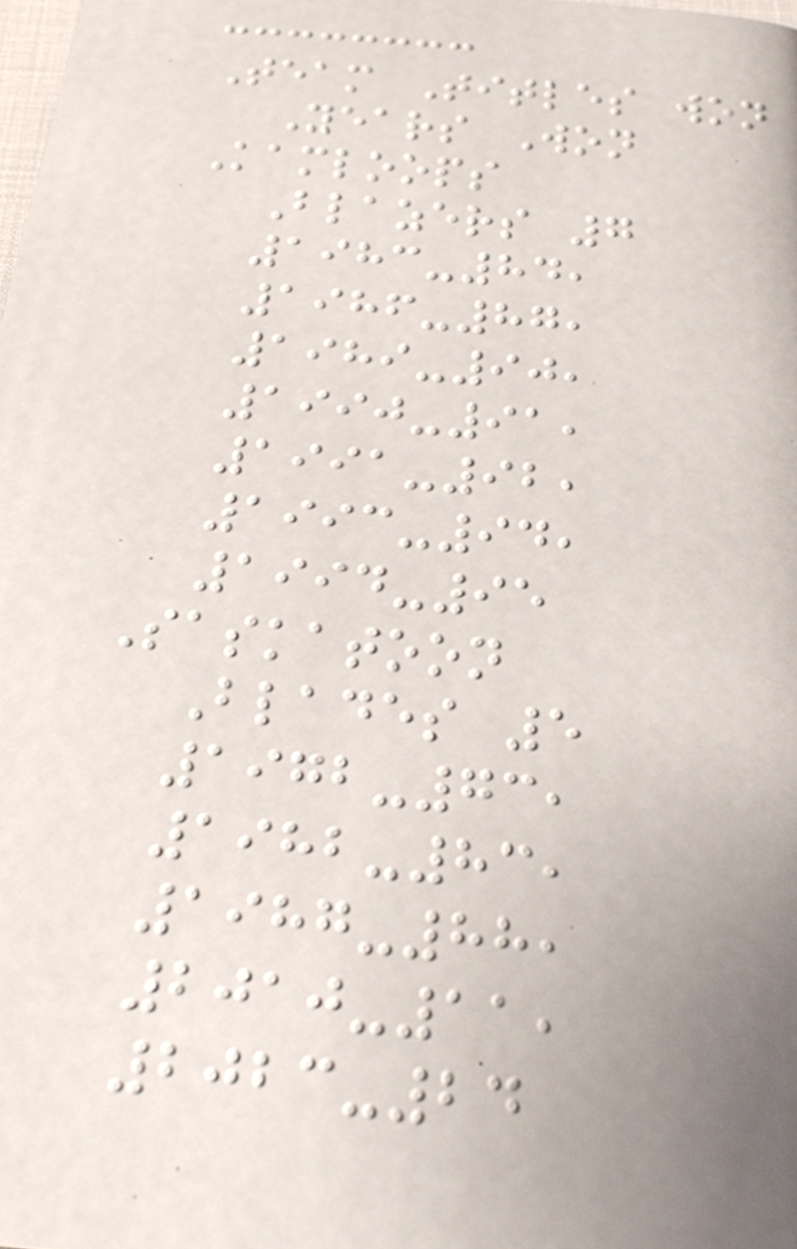Team Titles won
Years Won
Kamloops
Blazers 7
1983-84,
1986-87,
1989-90,
1990-91,
1991-92,
1993-94,
1994-95
Saskatoon
Blades 5
1972-73,
1982-83,
1987-88,
2010-11,
2023-24
